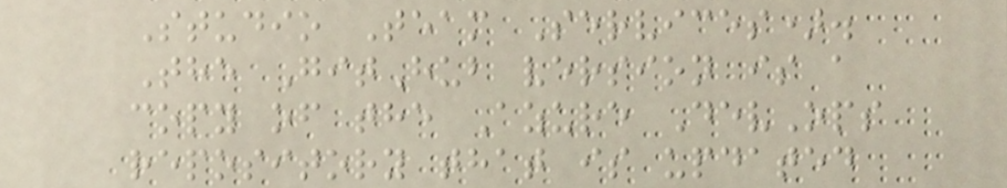Studio Team Services).
The GitHub version is a
copy of the Azure DevOps
repository that is updated
